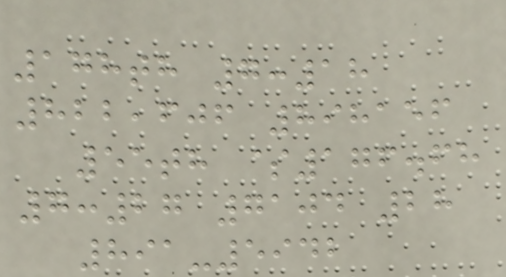178th 7:18
822,606 898156
55th $176.68
7:27 7104 28
891-5942
